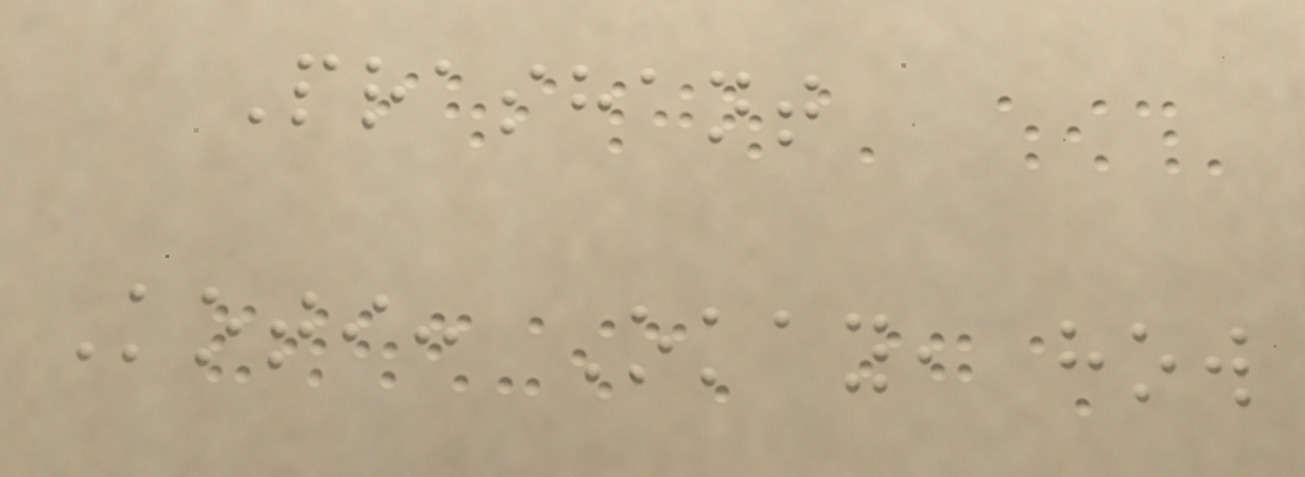Prashant
Koti: Okay, how
